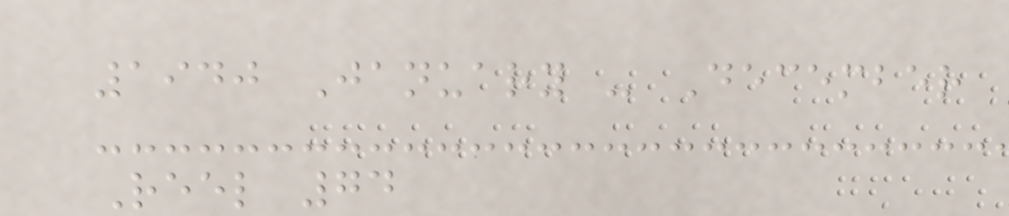1940 January - December
Reel 74
